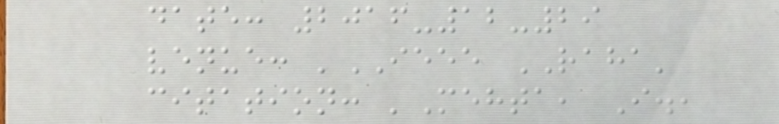date: 2016-12-29
venue: 'IEEE RAHA'
citation: 'Mehta, I.,
